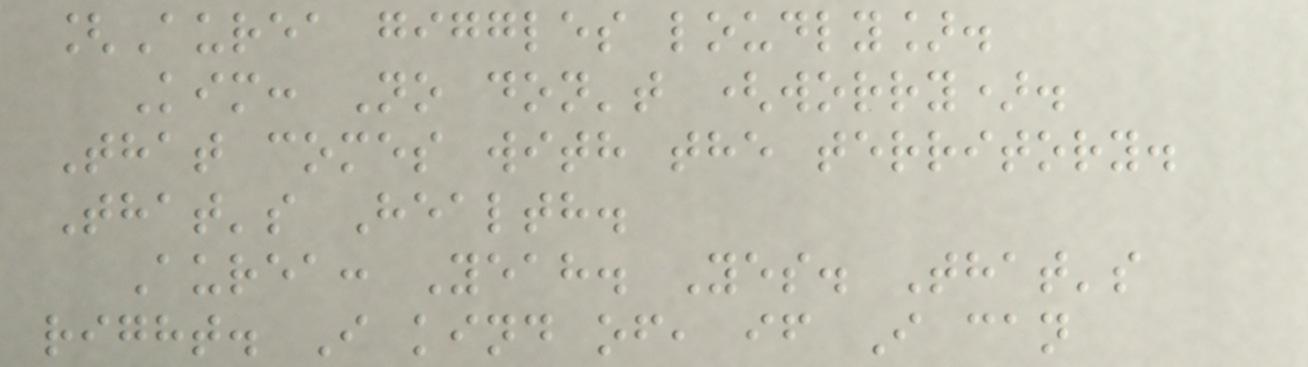[Aurea giggles loudly].
Kim: No don't (worry).
That comes with the territory.
That's Health.
Aurea: Yeah. Yes. That's
right. I kind of, if I can
